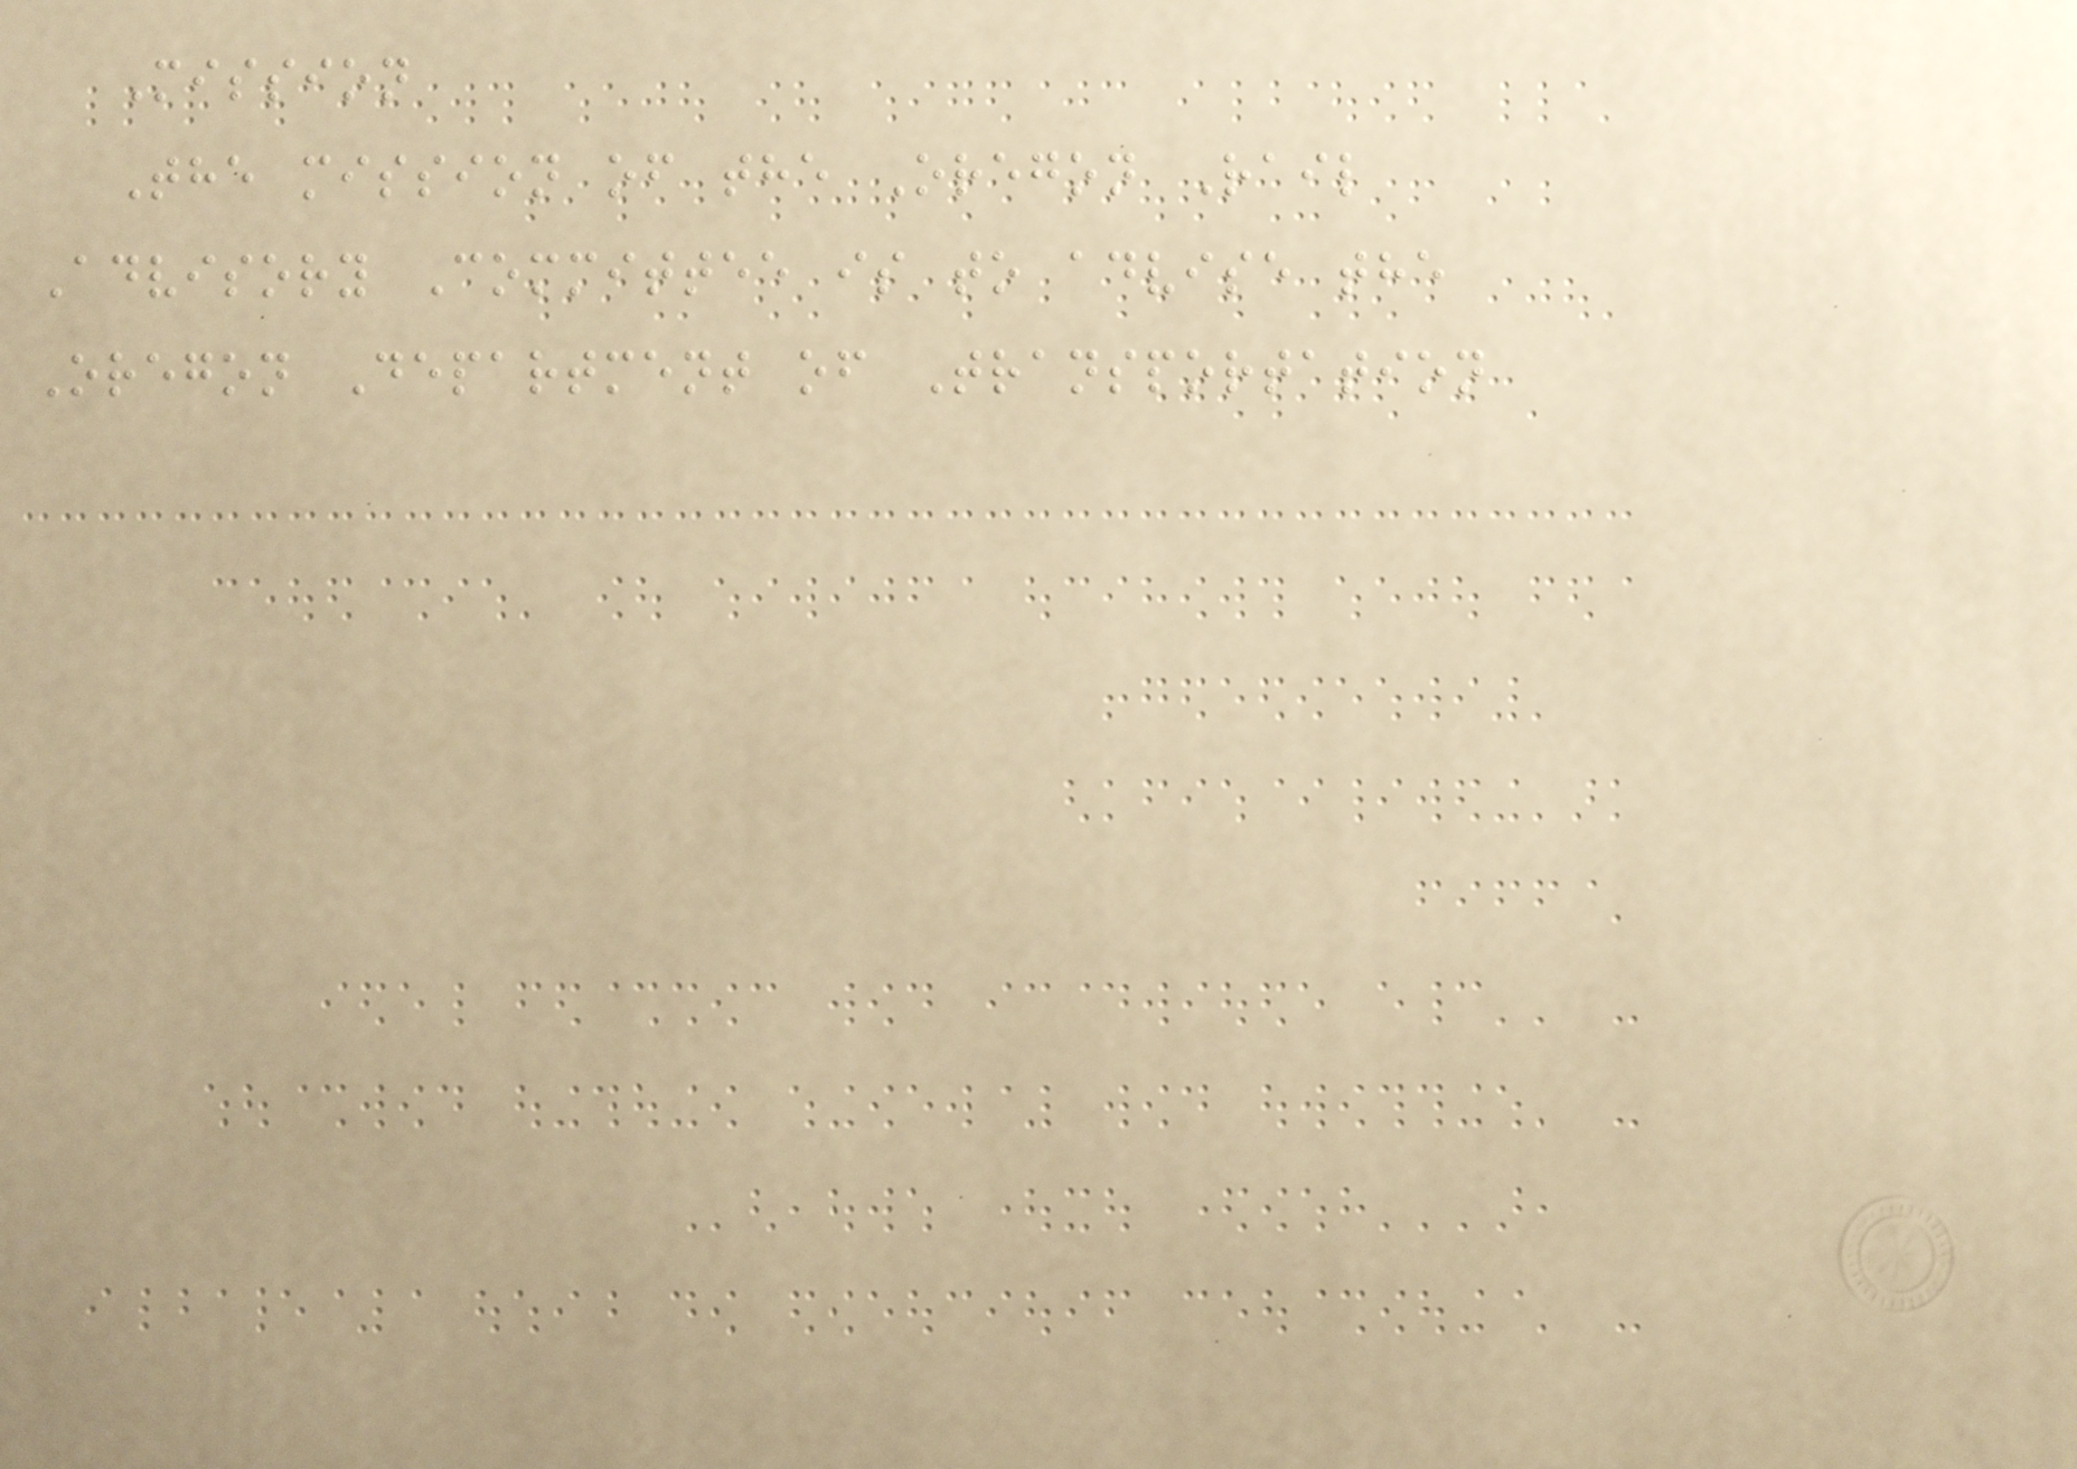Mission
The mission of the Oregon Rail
Advisory Committee is to advise the
Oregon Department of Transportation
